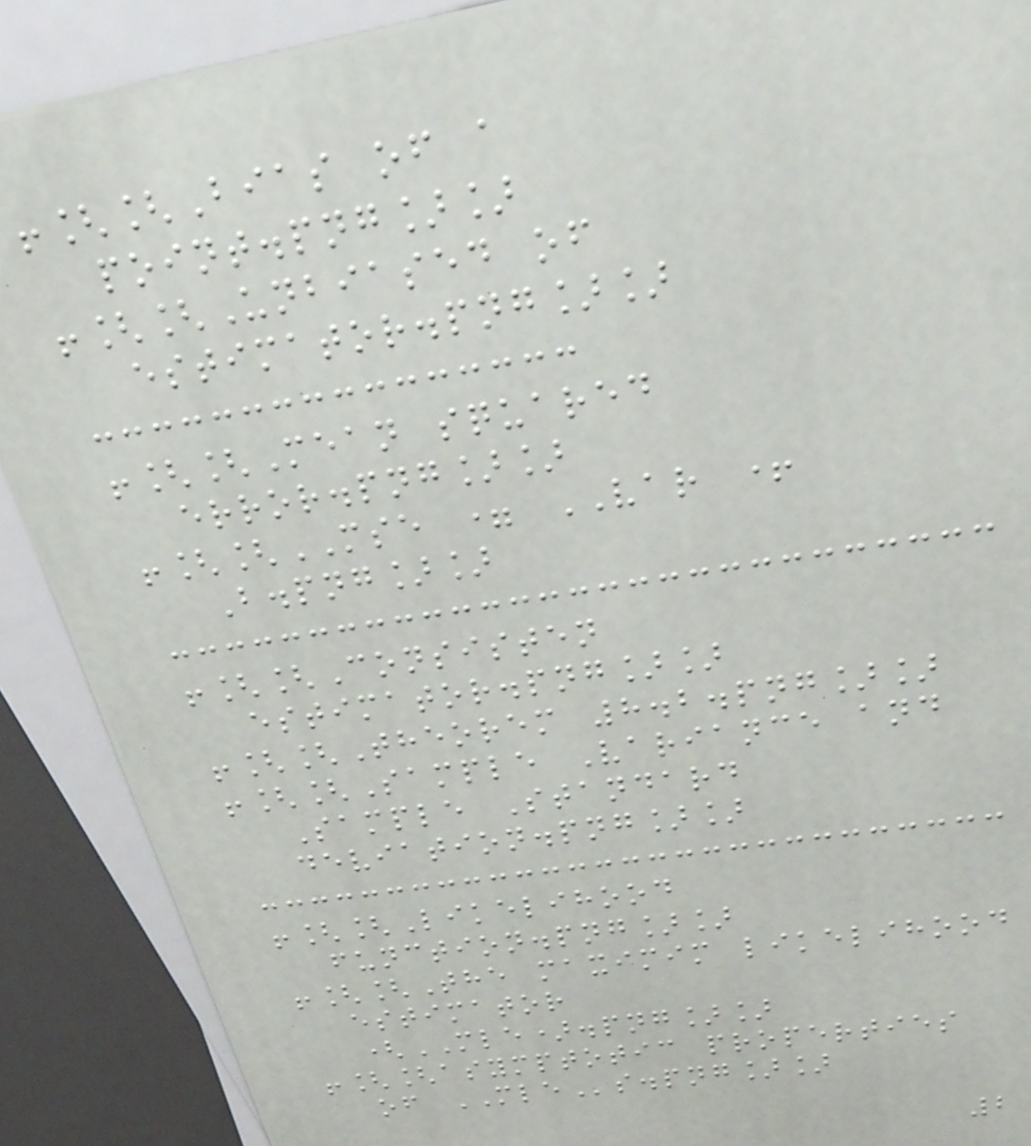![[Bias of a
point.png]]
![[Unbiased of
estimator.png]]
![[Mean squared
error.png]]
![[MSE = VAR +
B.png]]
![[Consisten
estimator.png]]
![[Theorem 8.2.png]]
![[Sample Variance and
Sample Standard
deviation.png]]
![[Likelihood
function.png]]
![[The maximim likelihood
estimator
(MLE).png]]
![[asymptotic properties
of MLEs.png]]
2
